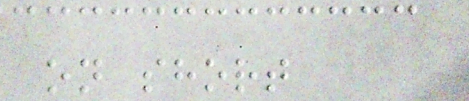on short
